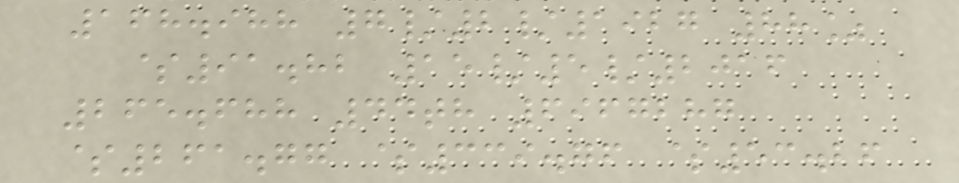168.988 7/2/1927 88%
$91.82 15/5/2016
265.688 44th 6967287
$261.77 $339.76 $53.26
